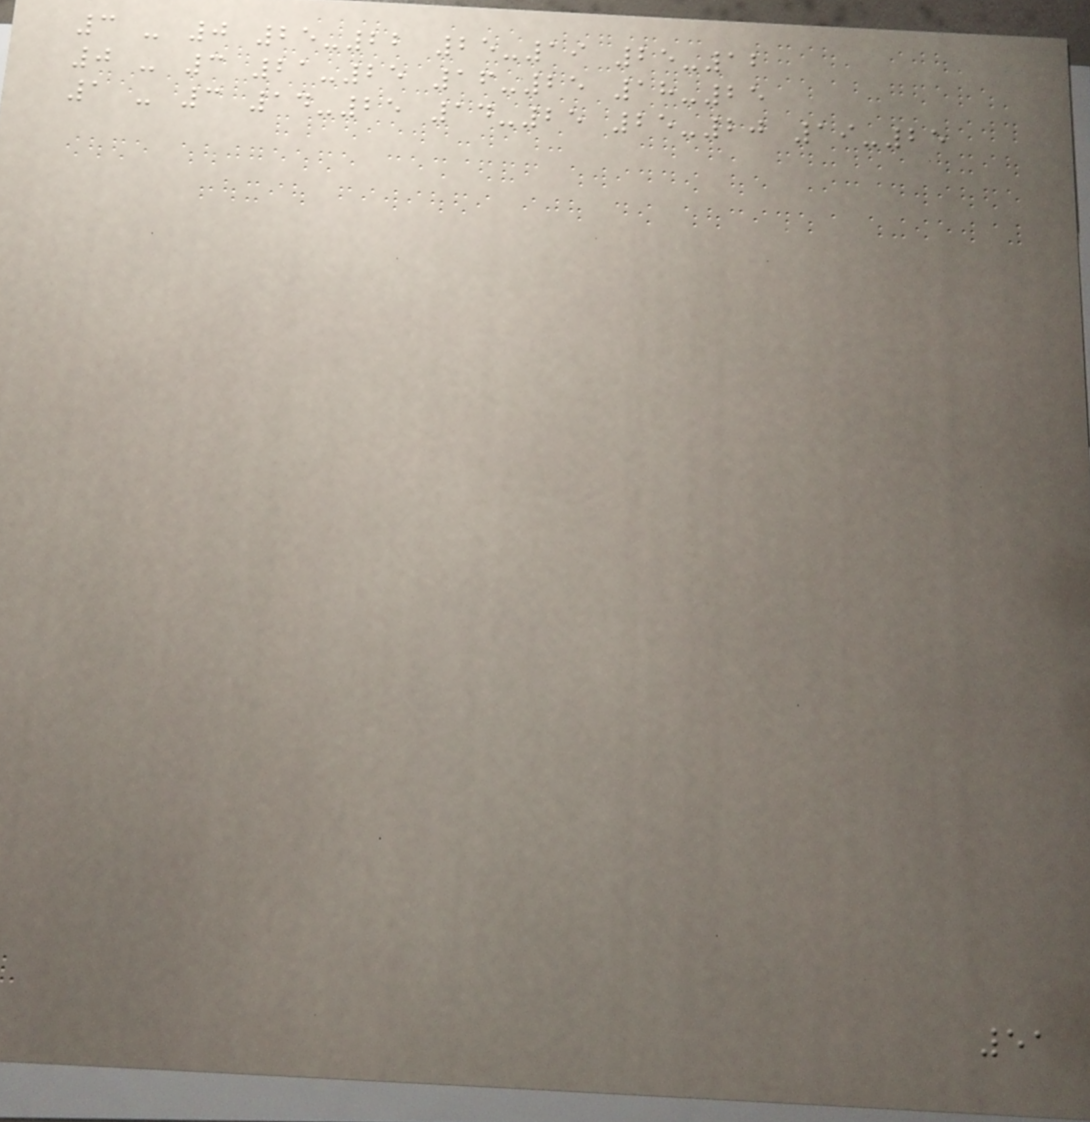3 - 0 25-22 25-19 25-12
0 - 3 21-25 16-25 18-25
1 - 3 14-25 14-25 25-20 19-25
51
